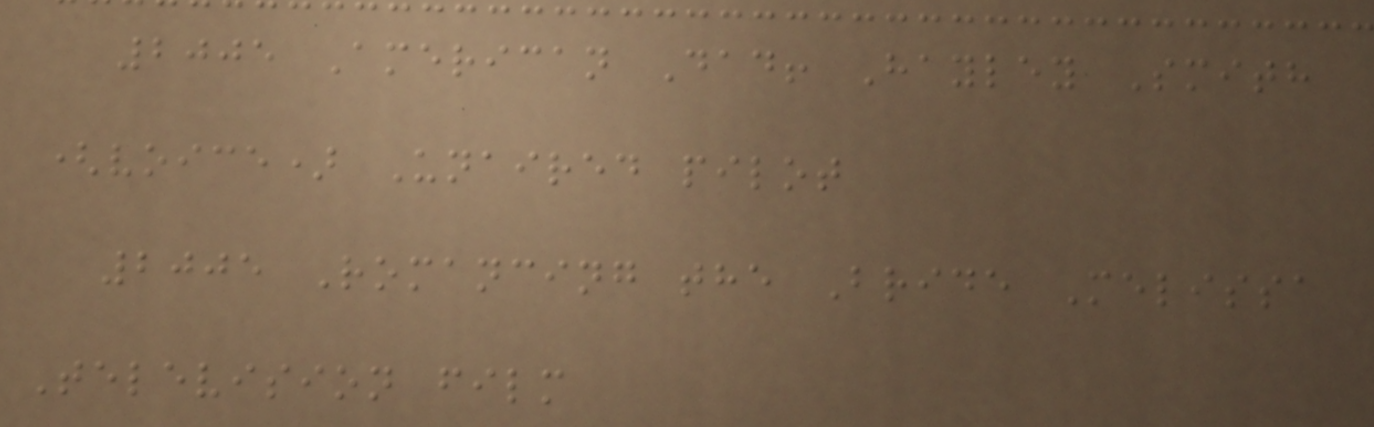2005 American Dad! Hayley Smith
(voice) Unaired pilot
2005 Romancing the Bride Melissa
Television film
